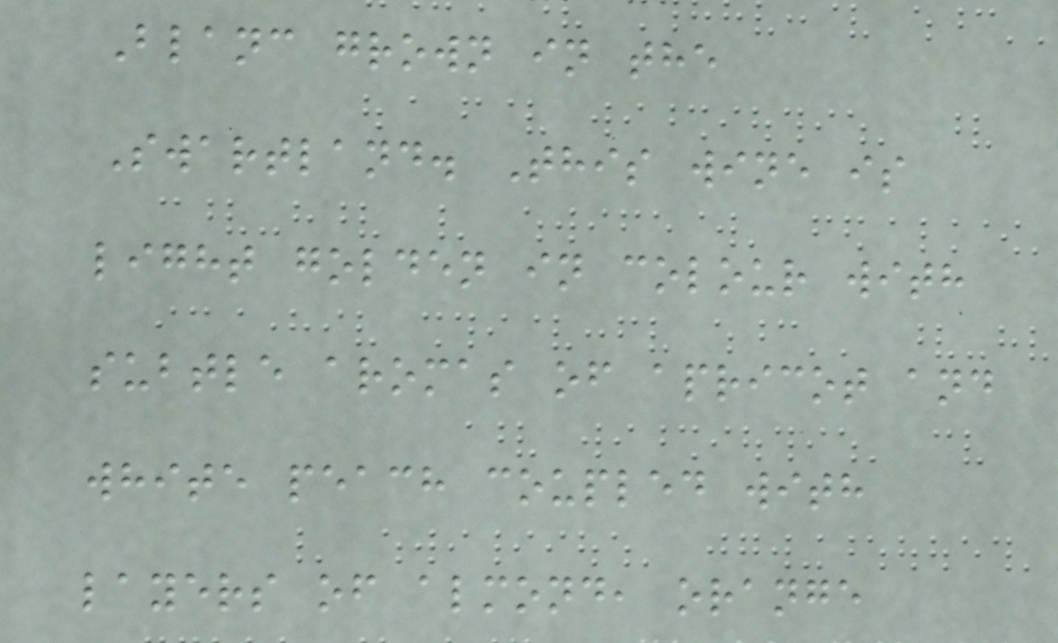Blanc grown in the
Swartland. This wine is
light golden in colour with
subtle aromas of apricot and
white peach coupled with
layers of almond, orange
